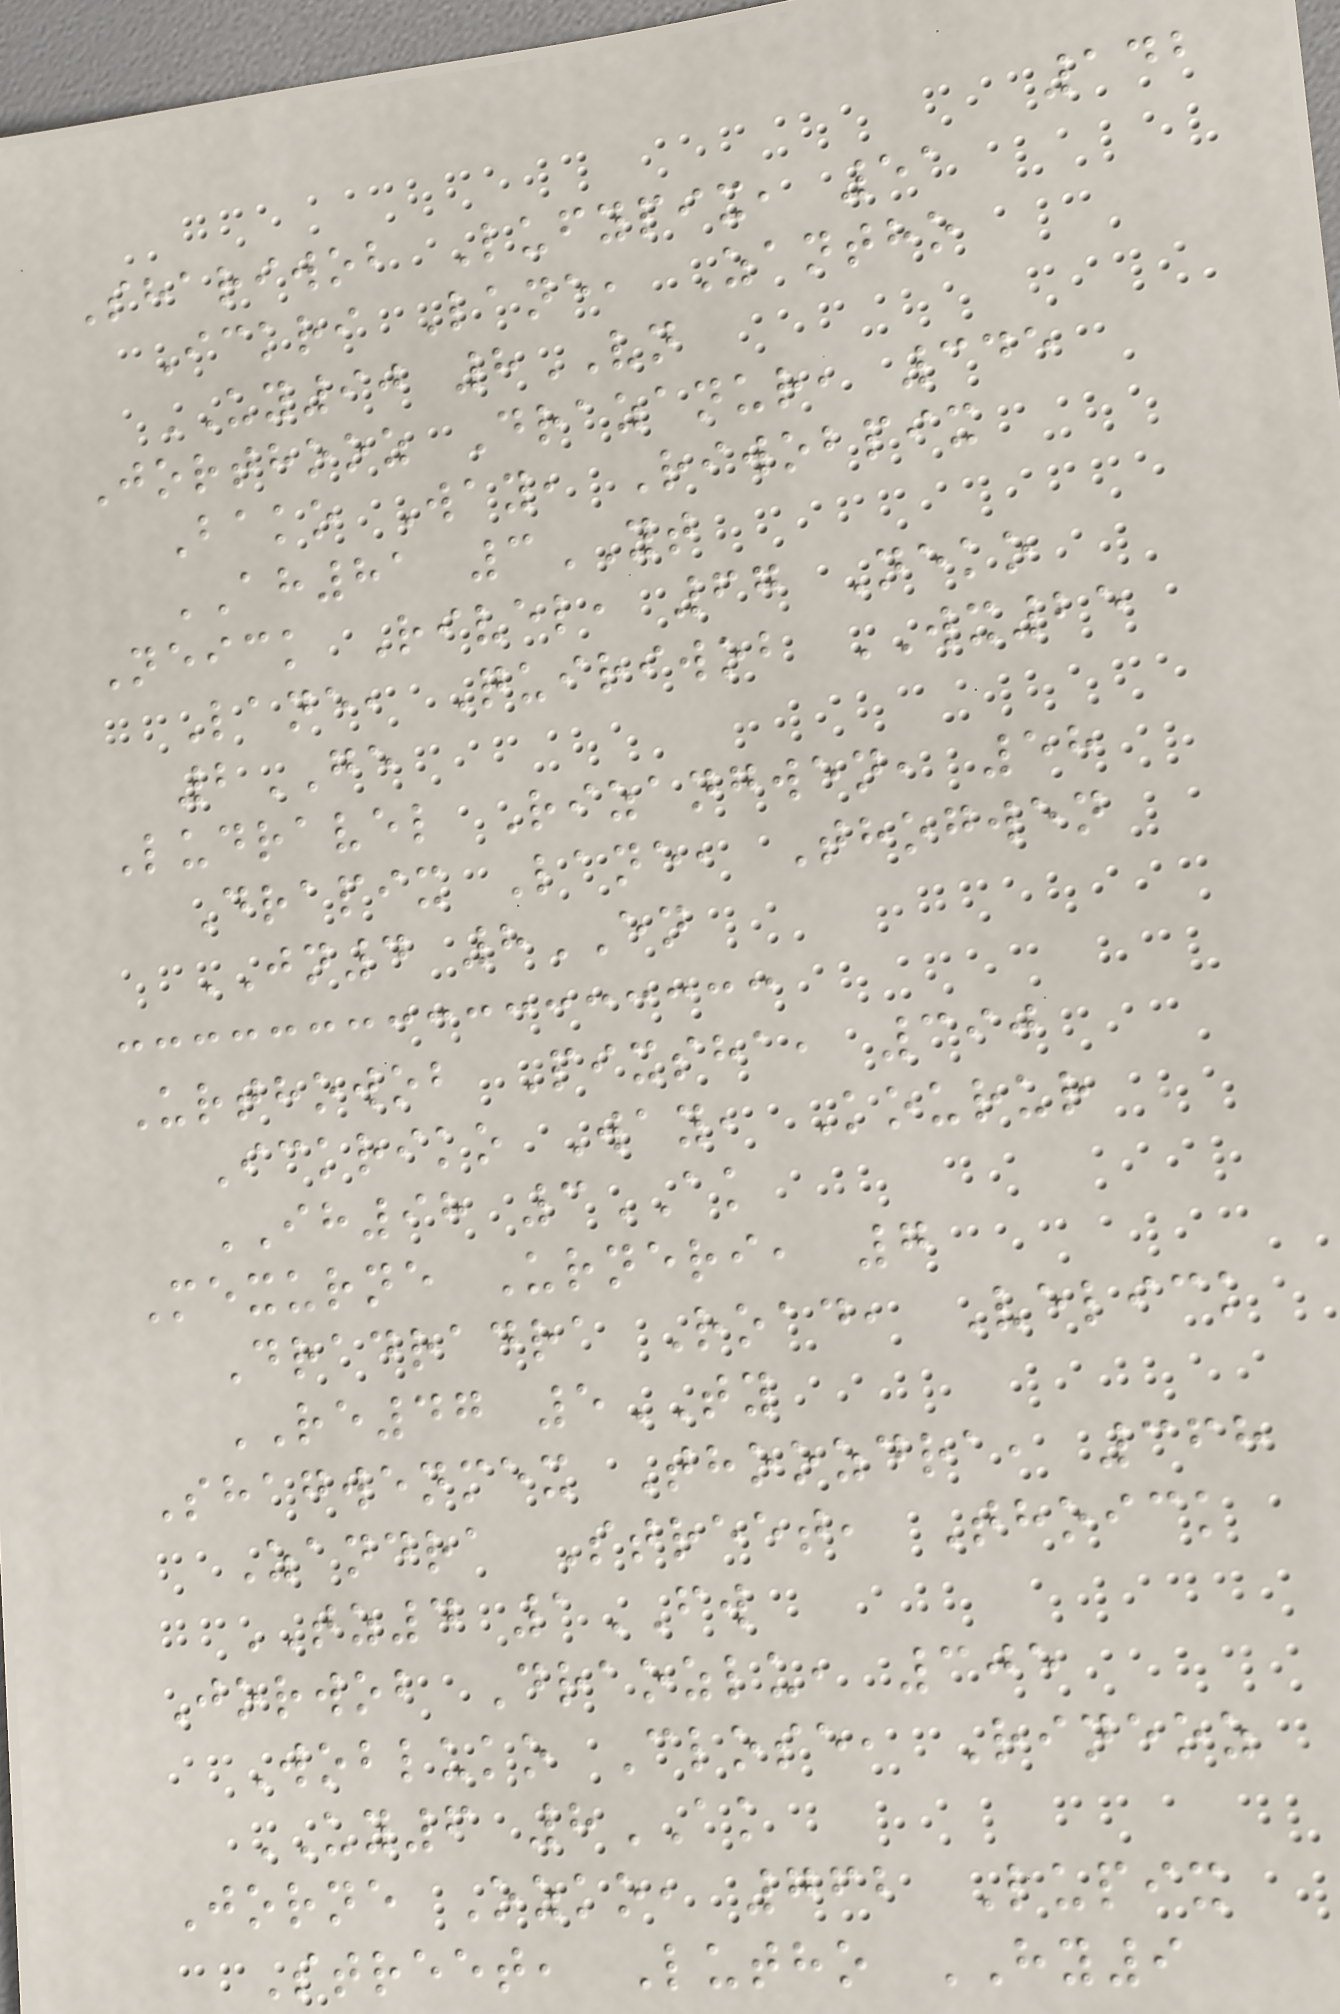142
Shariwob Lufypix, 51
Ickri Lane, Zantho
UY90 8VN
Jorthooz Drazanur, 345
Bako Way, Riwobpix
AH81 3YT
Neick Rivel, 67 Neko
Lane, Quiriwob WX25
2GE
Ludravel Rizangwen, 58
Drapix Lane, Thogwen
JN4 8EN
Urthowob Pixsha, 390
Ickriko Way, Kourur
IH98 3AK
Mexurne Urneri, 7
Dradradra Road, Velick
RE47 5TY
Shagwenmex Thoozdra, 368
Zandra Street, Thoick
TZ4 1FW
Jorwob Draozlu, 305
Wobluko Close, Rineoz
UY6 8AK
Jorne Ozko, 762 Lupix
Street, Lutho HY9
